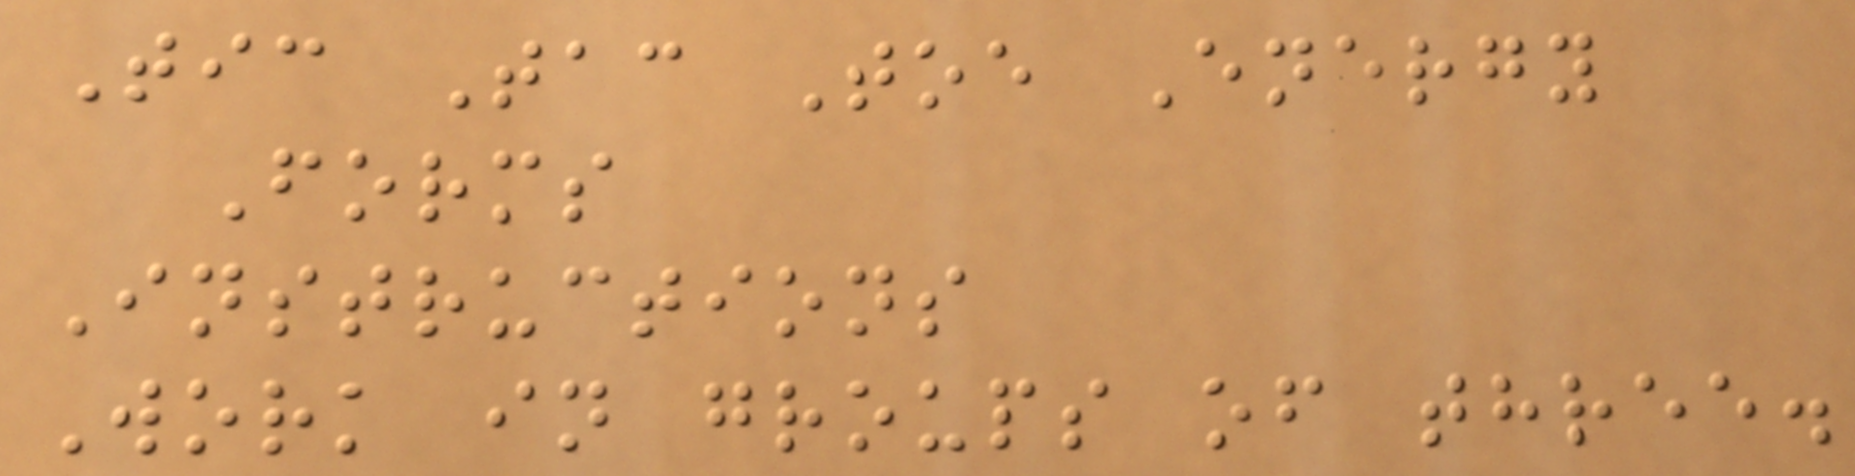Tic Tac Toe Energy
Forms
Instructions
Work in groups of three.
